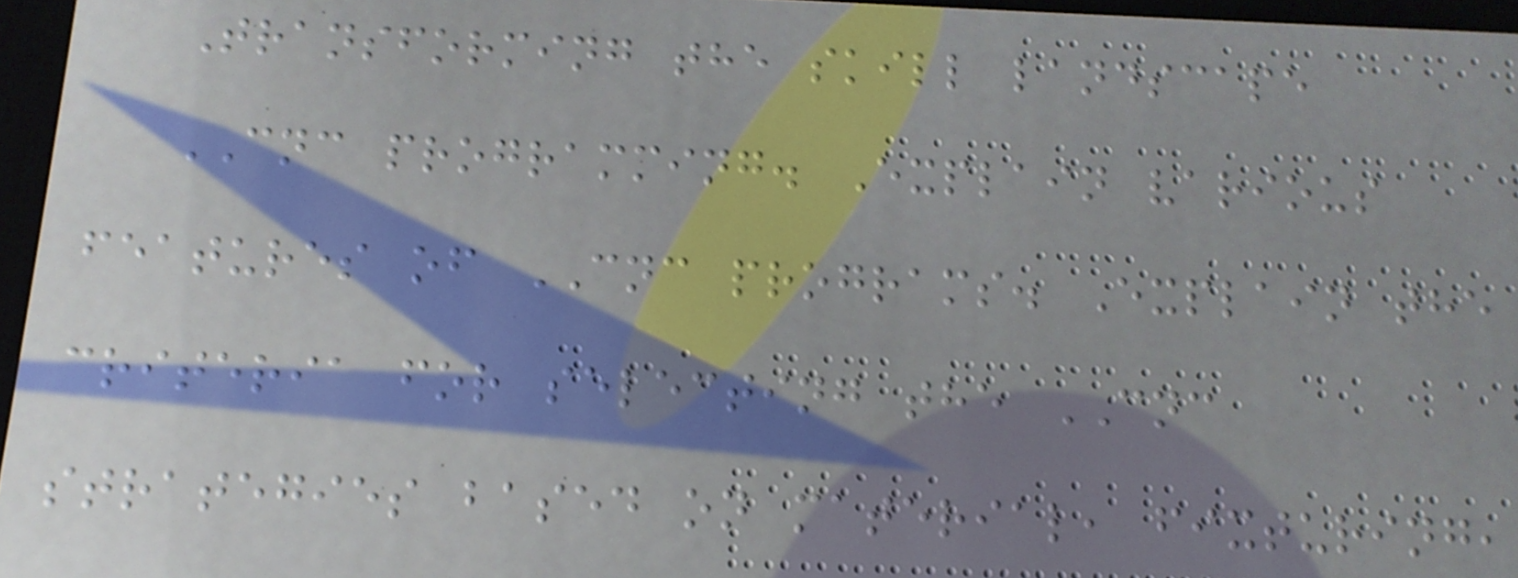Transforming the skill landscape
CNC programming. Explain various
features of CNC programs. Explain the
criteria for selecting the CNC
strategies based on material, fixturing,
